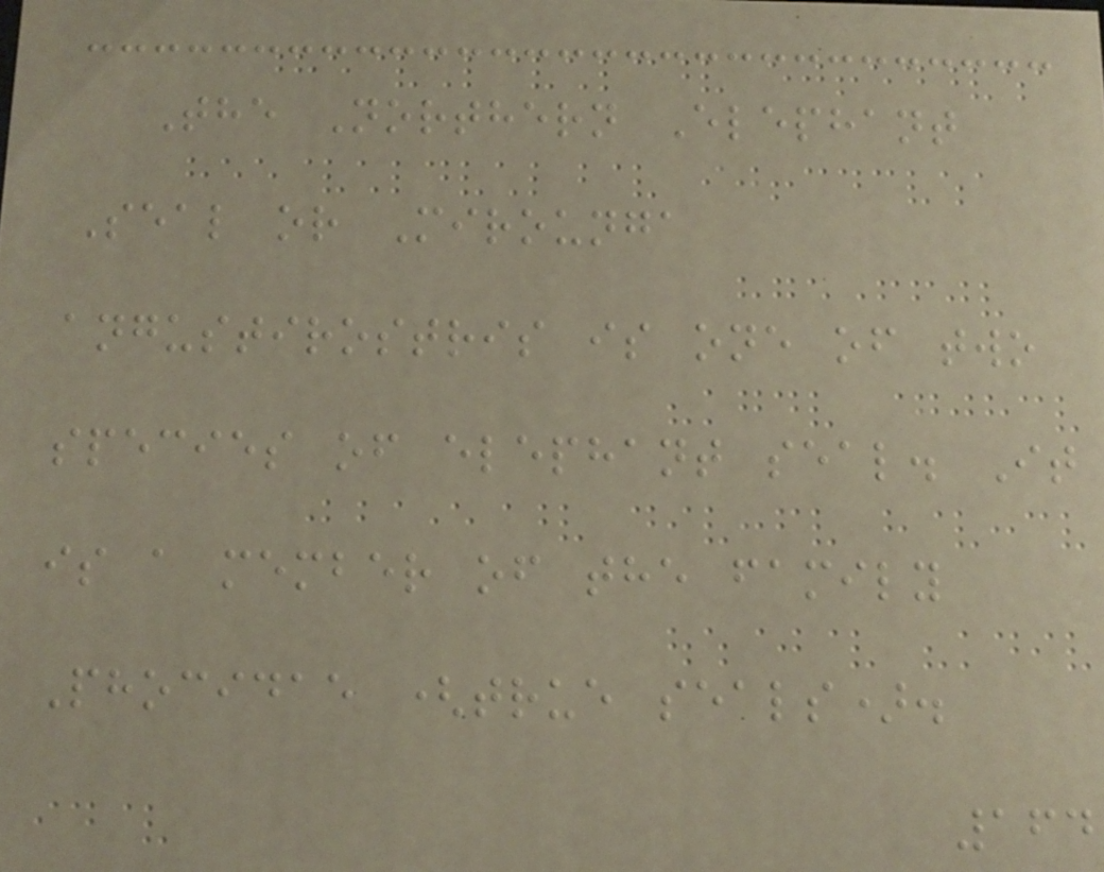The Northern Elephant
Seal or Mirounga
angustirostris is one of two
species of elephant seal. It
is a member of the family
Phocidae (true seals).
164
